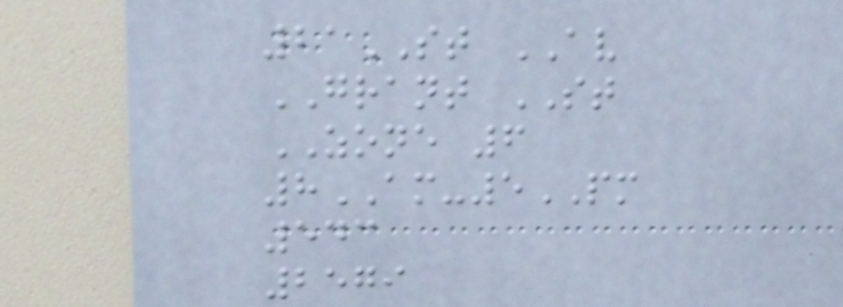21ST AV
GRANT ST
ZONE 6
8AM-5PM
543
2579
